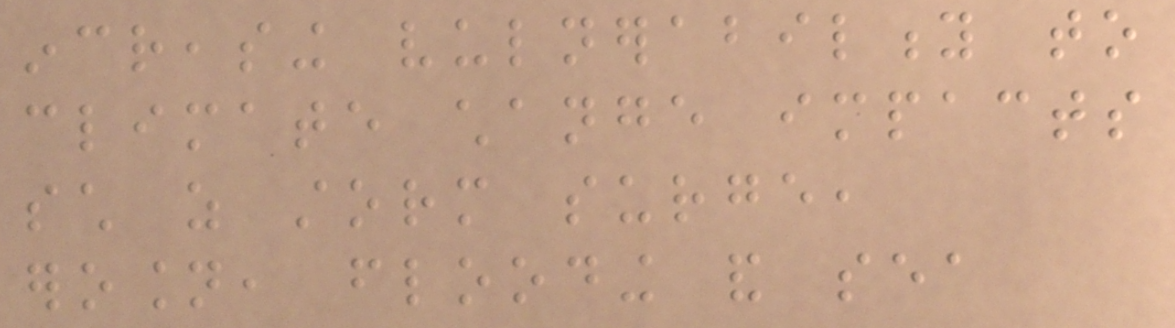increasing vulnerability to
climate change impacts
such as storm surge,
erosion, flooding and sea
